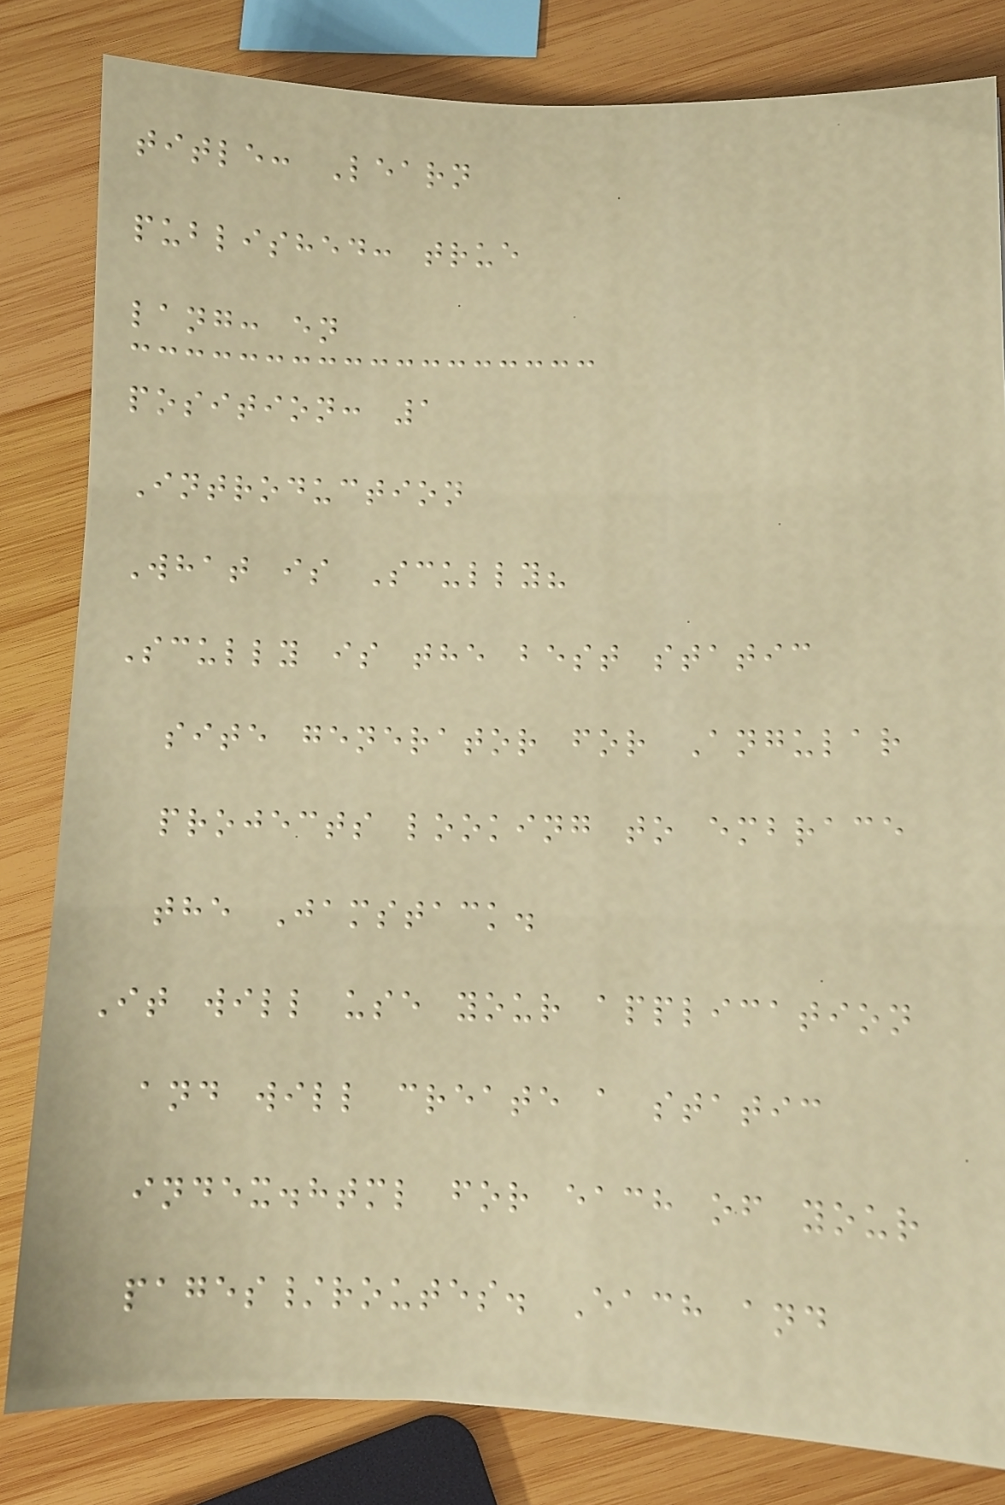title: Learn
published: true
lang: en
position: 1
Introduction
What is Scully?
Scully is the best static
site generator for Angular
projects looking to embrace
the Jamstack.
It will use your application
and will create a static
index.html for each of your
pages/routes. Each and
